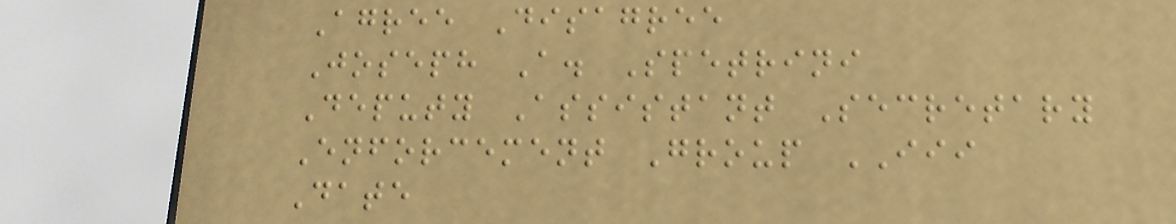Agree Disagree
Joseph A. Spetrini
Deputy Assistant Secretary
Enforcement Group III
Date
